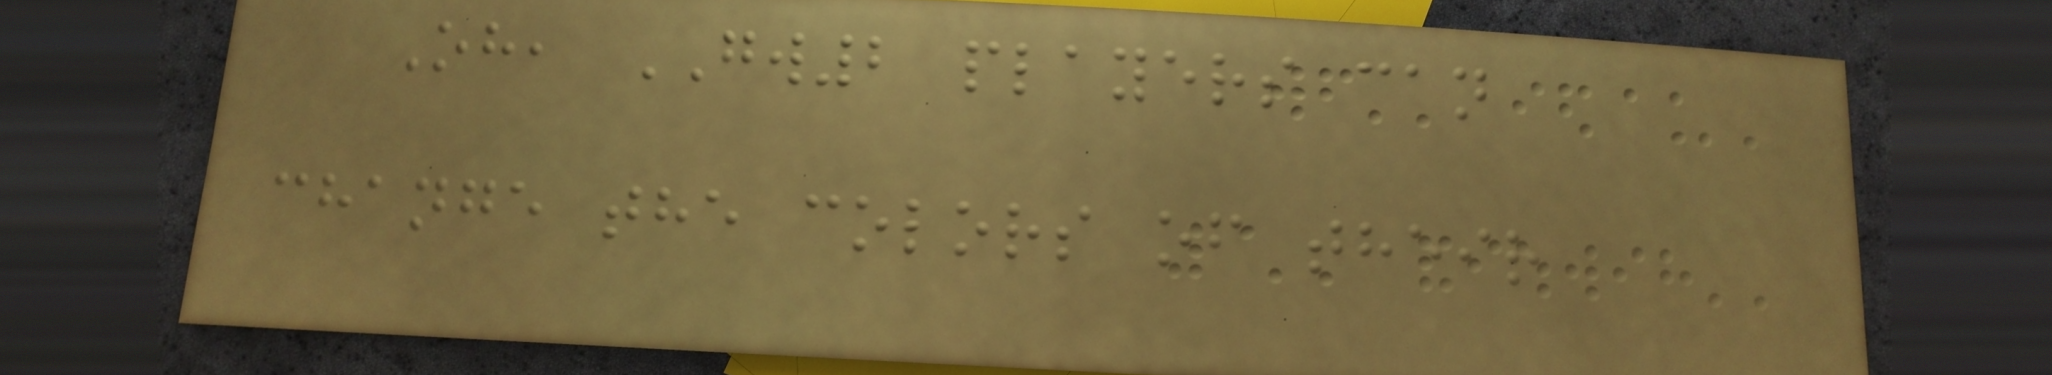Oh, GW2 players can
change the colors of their
